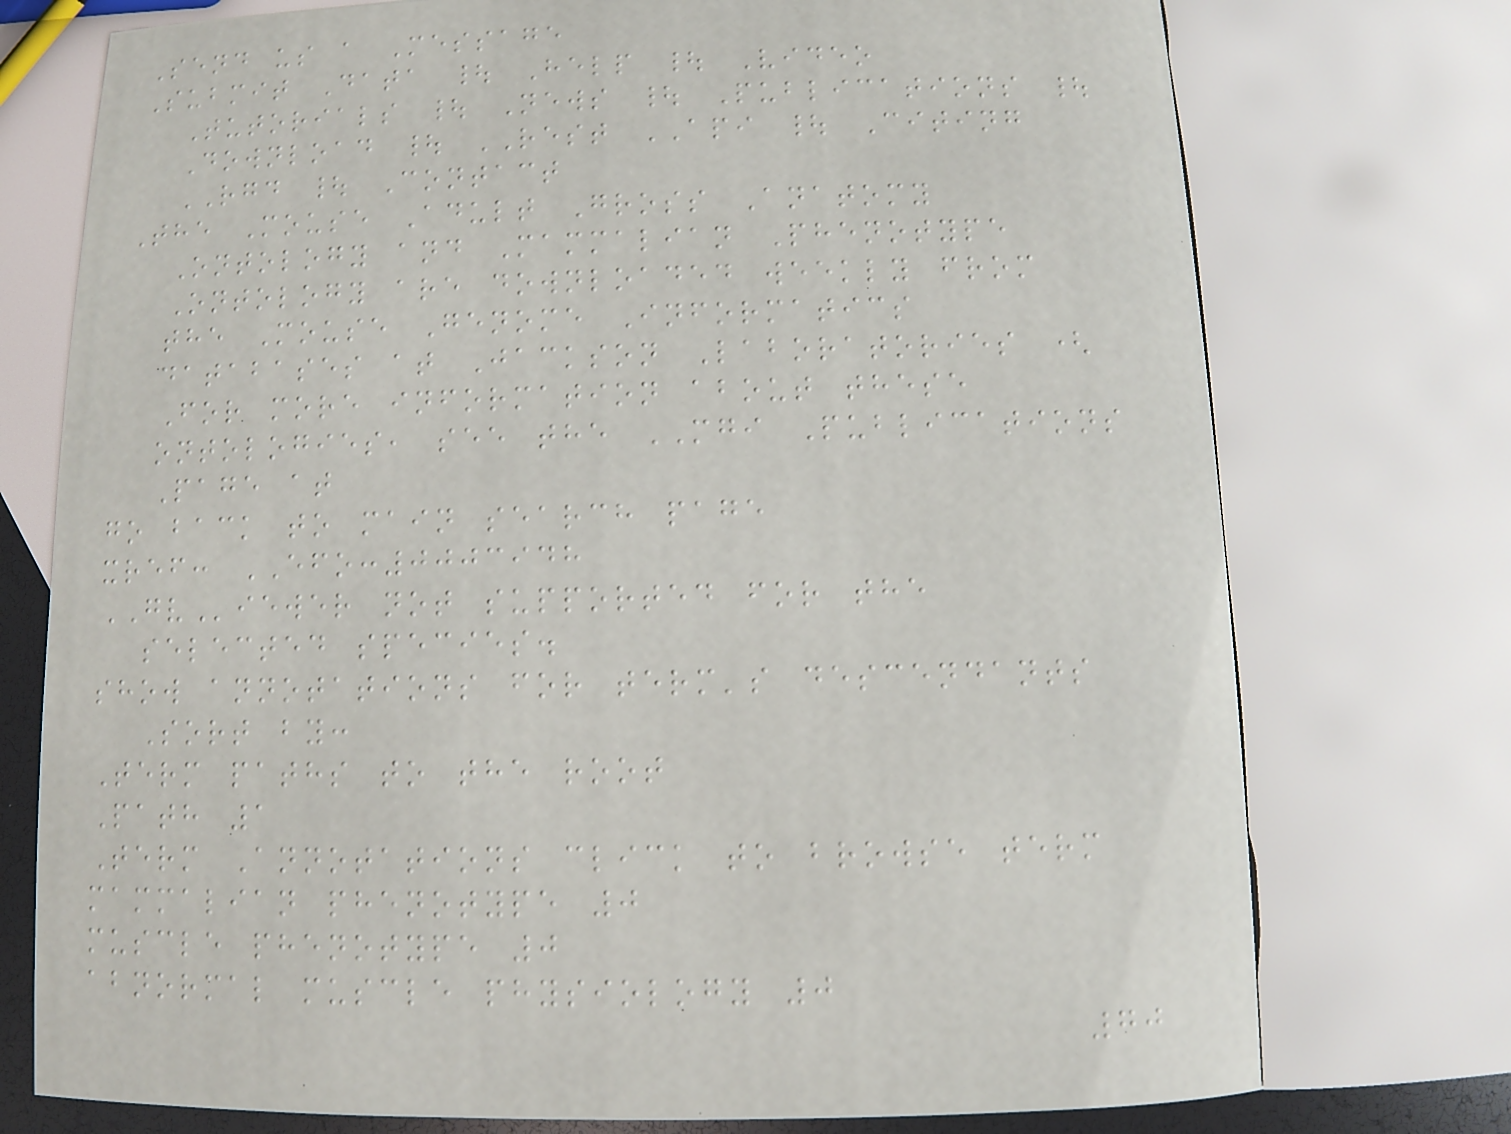Send us a Message
Submit Data | Help | Video
Tutorials | News | Publications |
Download | REST API | Citing
RGD | Contact
The Mouse Adult Gross Anatomy
Ontology and Mammalian Phenotype
Ontology are downloaded weekly from
the Mouse Genome Informatics
databases at Jackson Laboratories (
For more information about these
ontologies, see the MGI Publications
Page at
go back to main search page
xref: EFO:0003948
GViewer not supported for the
selected species.
show annotations for term's descendants
Sort by:
Term paths to the root
Path 1
Term Annotations click to browse term
mammalian phenotype 0
muscle phenotype 0
abnormal muscle physiology 0
70
